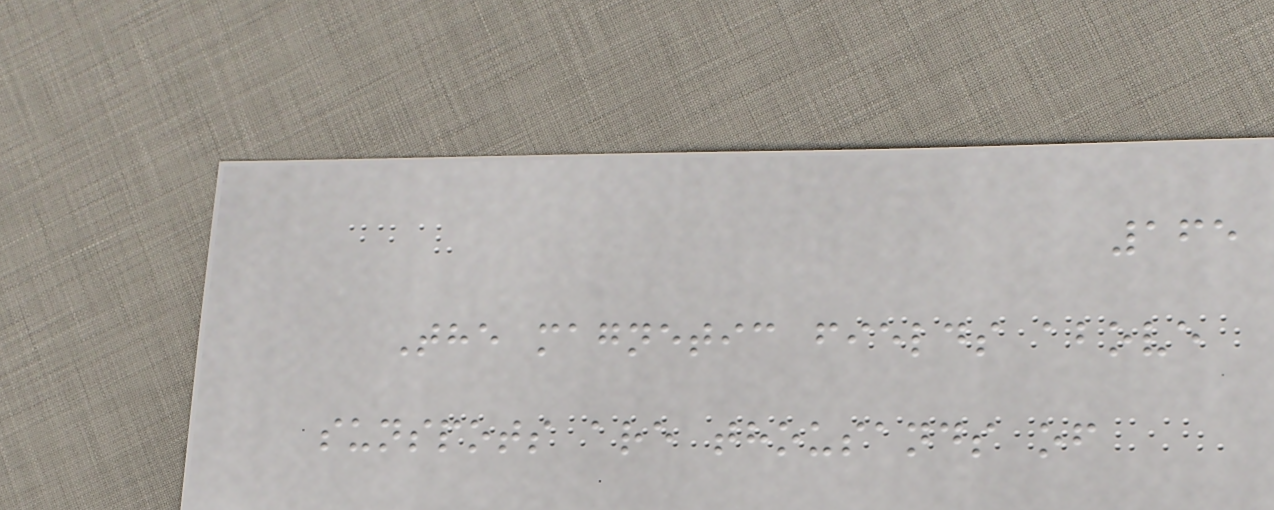165
The magnetic fields above
sunspots are thousands of
